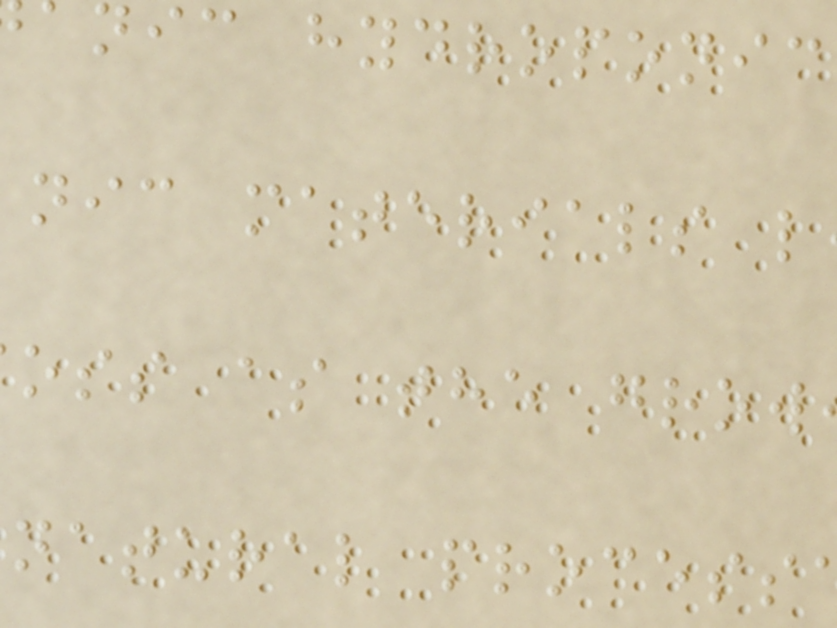nic hydroponic
nic materials l
oss as the grow
natural process
